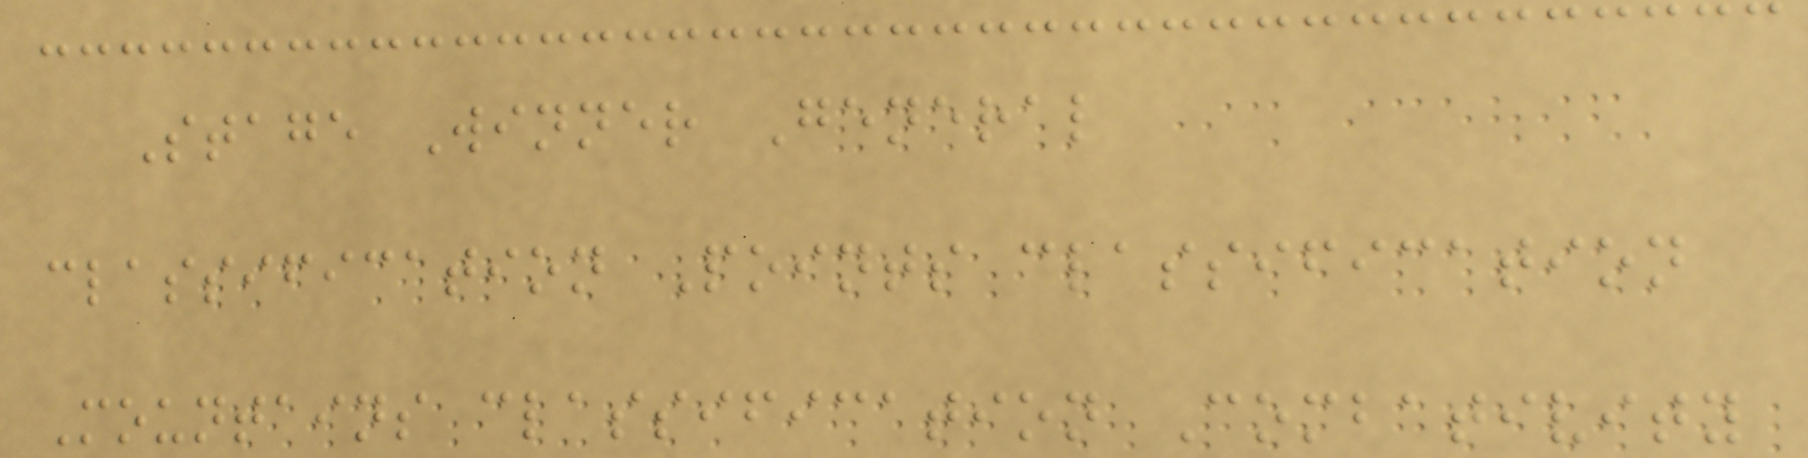Stage Winner General
classification Points classification
Mountains classification Combativity
